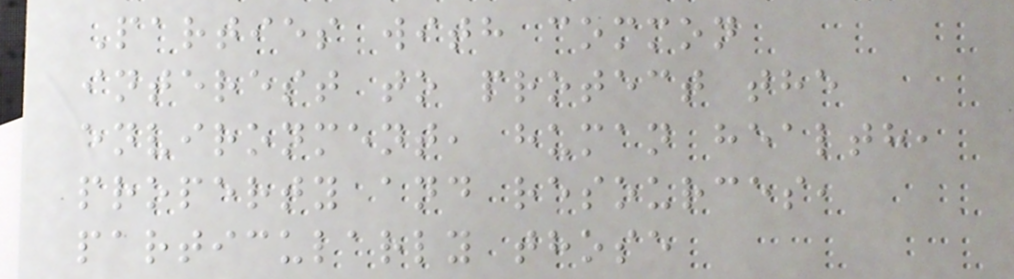Parties with common
interest to protect the
environment, human health,
property and resources,
particularly those
